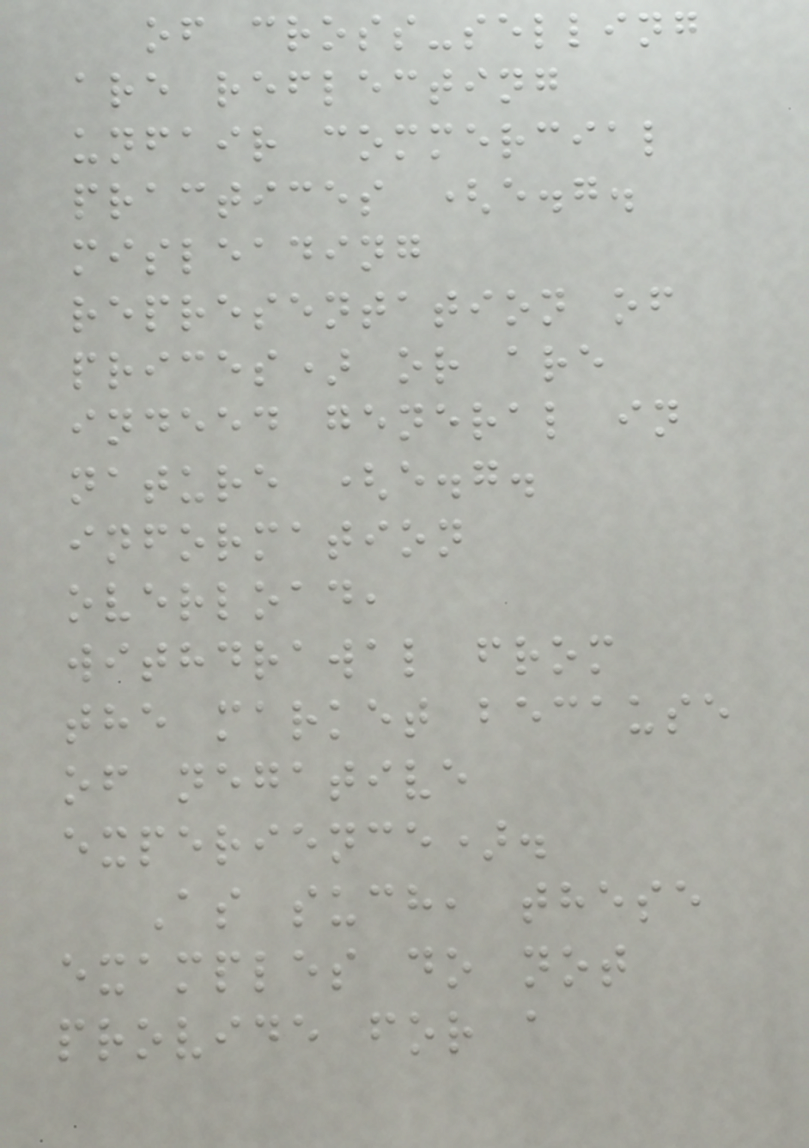of cross-selling
are reflecting
unfair commercial
practices (e.g.
misleading
representation of
prices) or are
indeed general in
nature (e.g.
information
overload,
withdrawal from
the market because
of negative
experience).
As such, these
examples do not
provide for a
